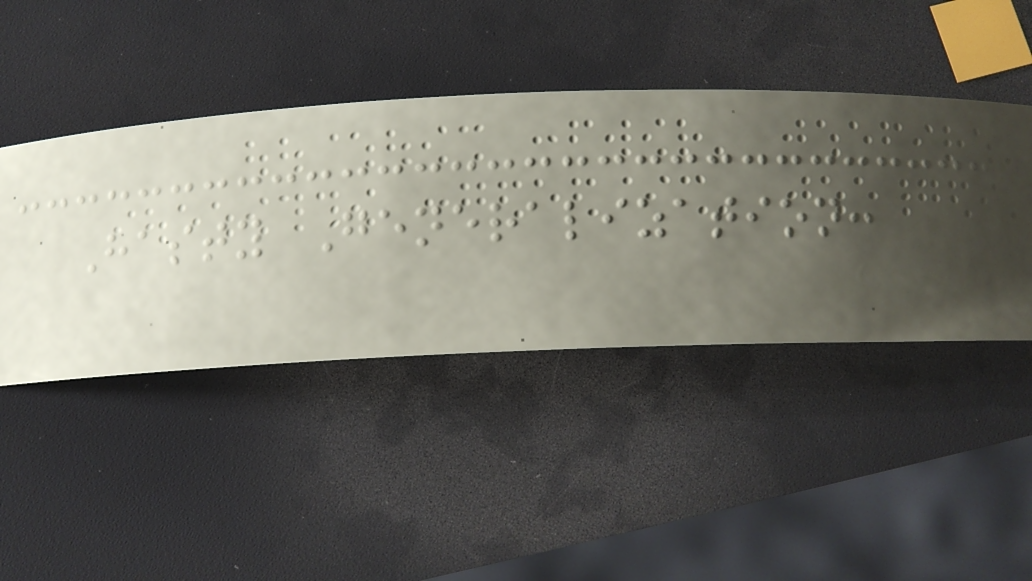Hasty Generalization:
